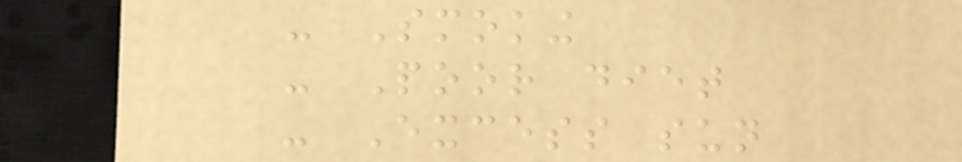- Smoking
- Poor diet
- Excess sun
